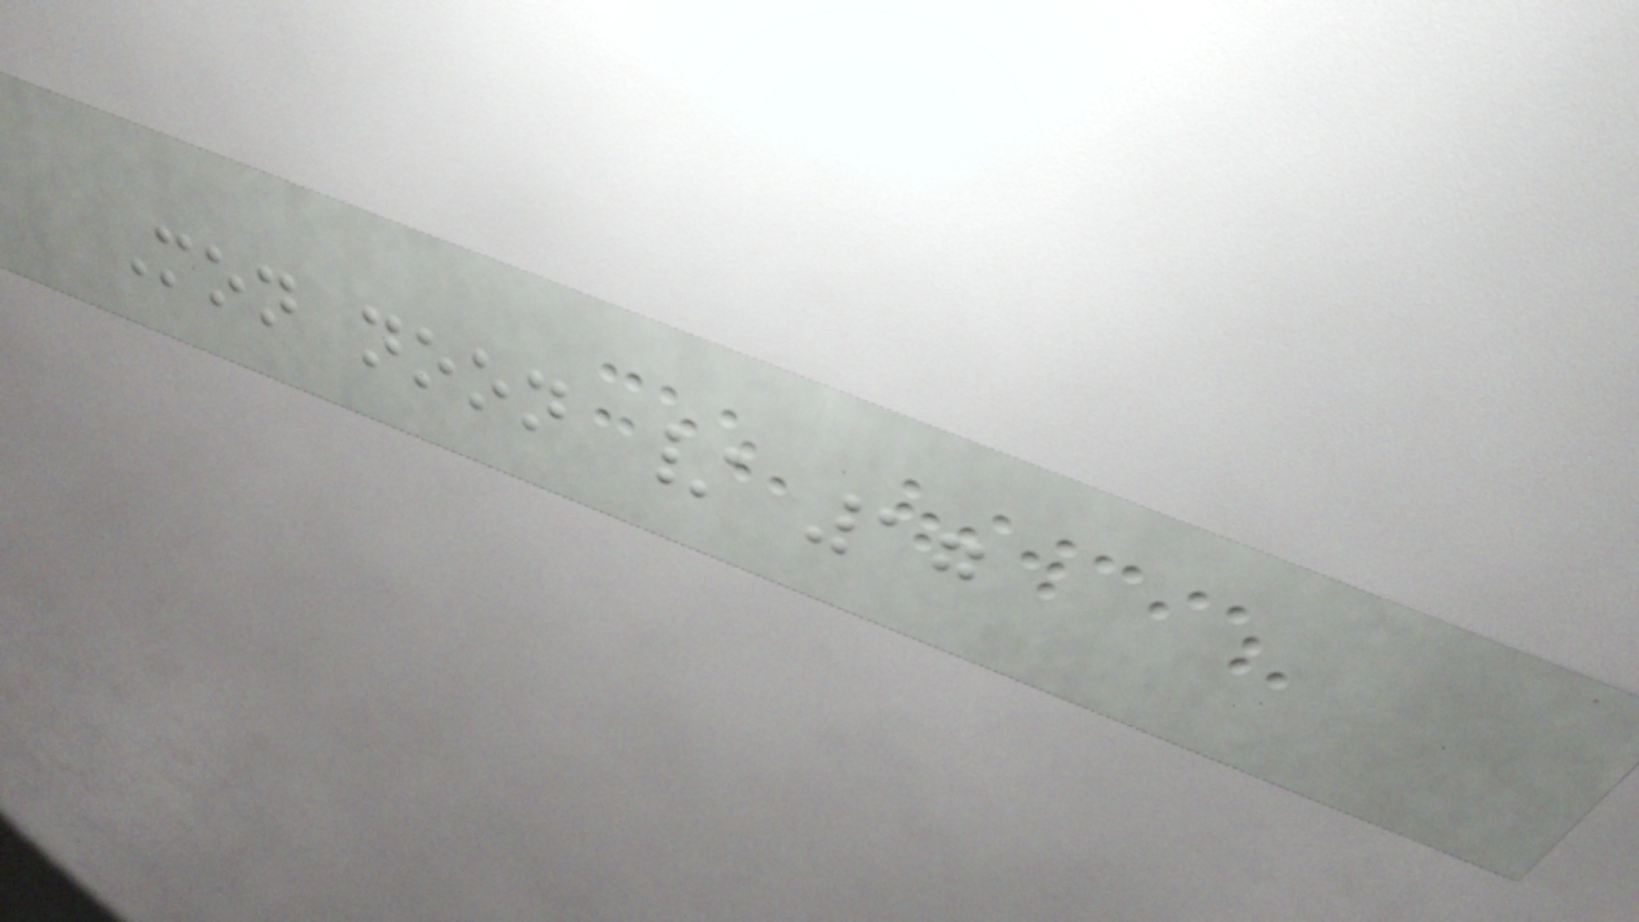Mon noon / 17
